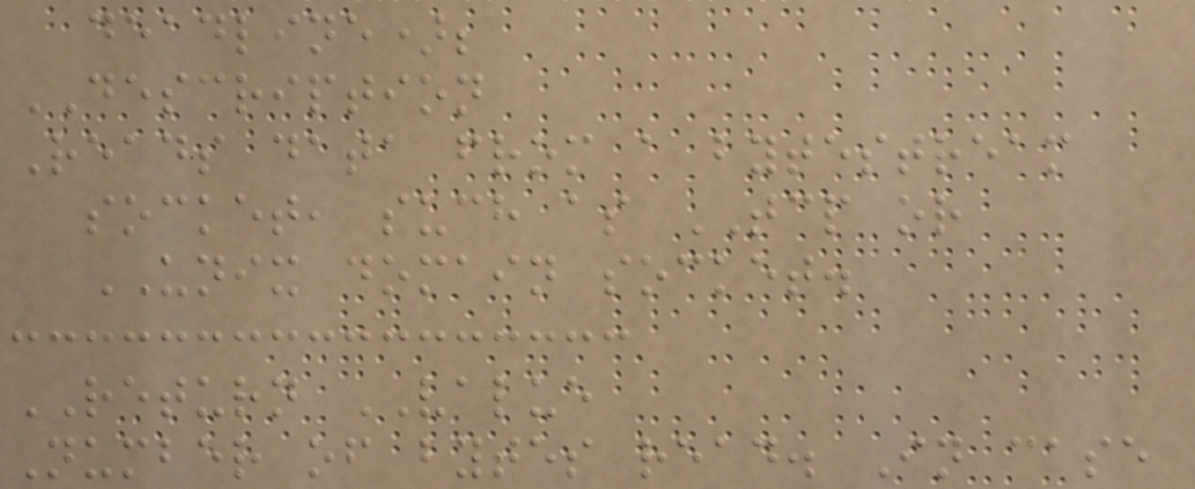deadline);
DESCRIPTION
Reads data from a bytestream
socket, such as TCP or
UNIX domain socket.
RETURN VALUE
Number of bytes read. In case
